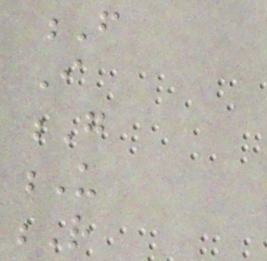F
I
G
U
R
